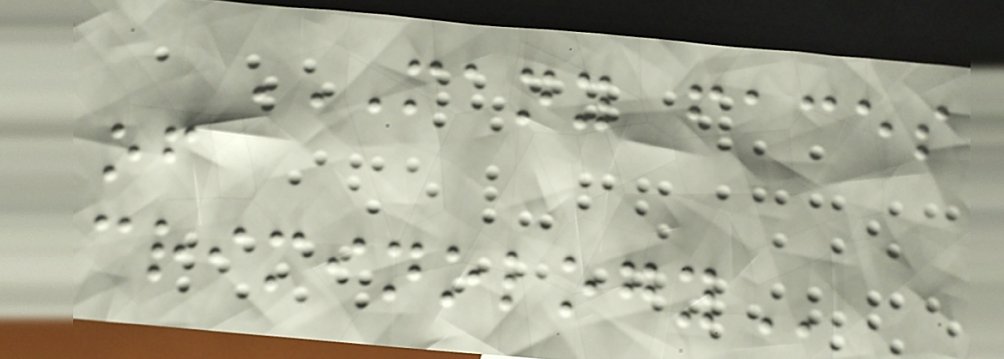MANY FACES
OF
CRIMINOLOGY
